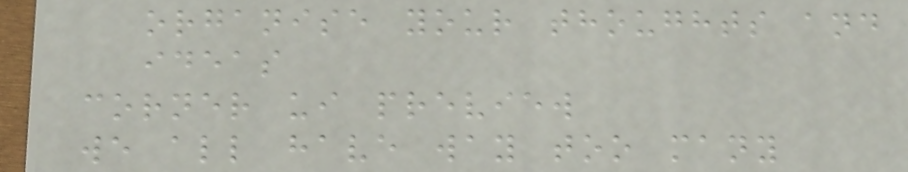organise your thoughts and
ideas
corner ui preview
we all have way too many
